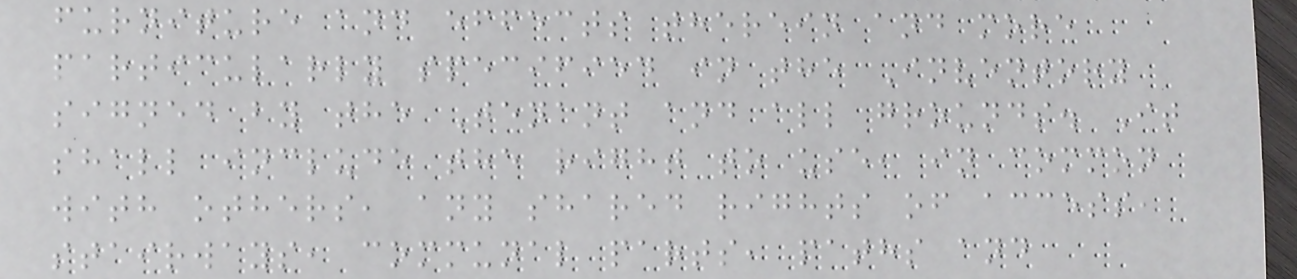furniture and effects therein and more
particularly specified in the Inventory
signed by the Tenant and all grounds. It
shall include the right to use, in common
with others, any shared rights of access,
stairways, communal parts, paths and
